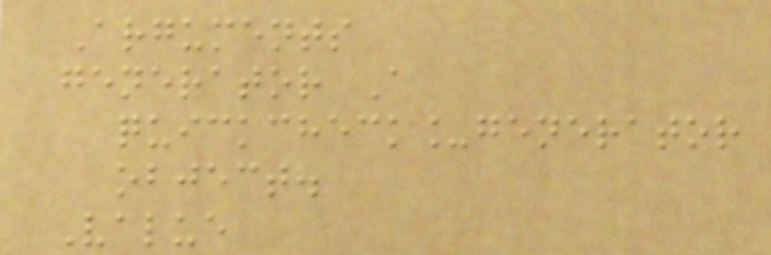Arguments
generator A
quickcheck_generator
object.
Value
